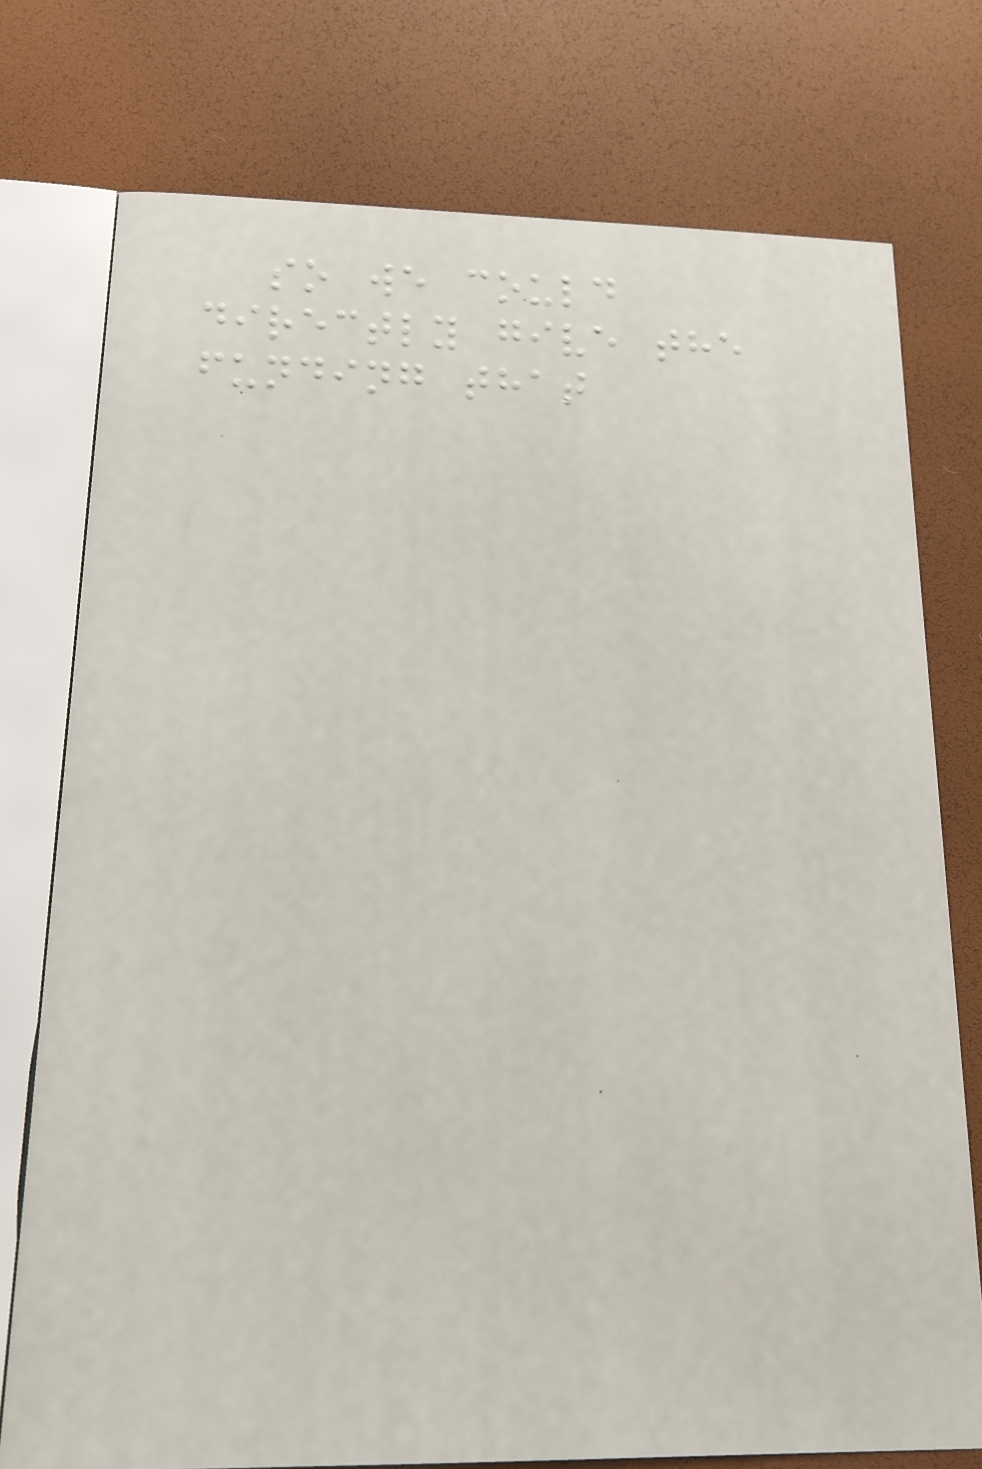so we could
directly give the
funding that
